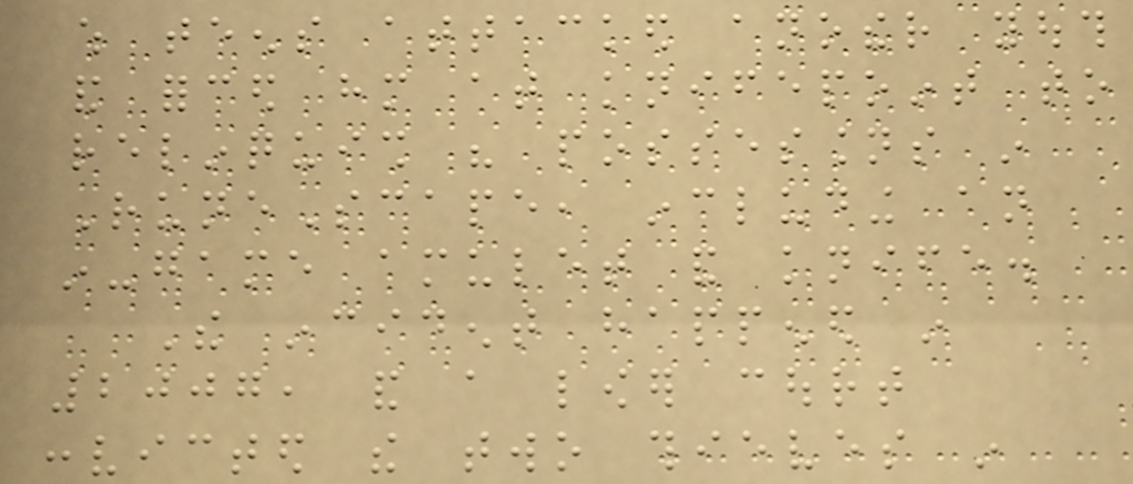which teens attacked another youth
and forced him at knifepoint to
relinquish his possessions in
RuneScape, including an
in-game amulet and knife.
The incident happened in
2007, and a lower court
convicted the two thieves in
